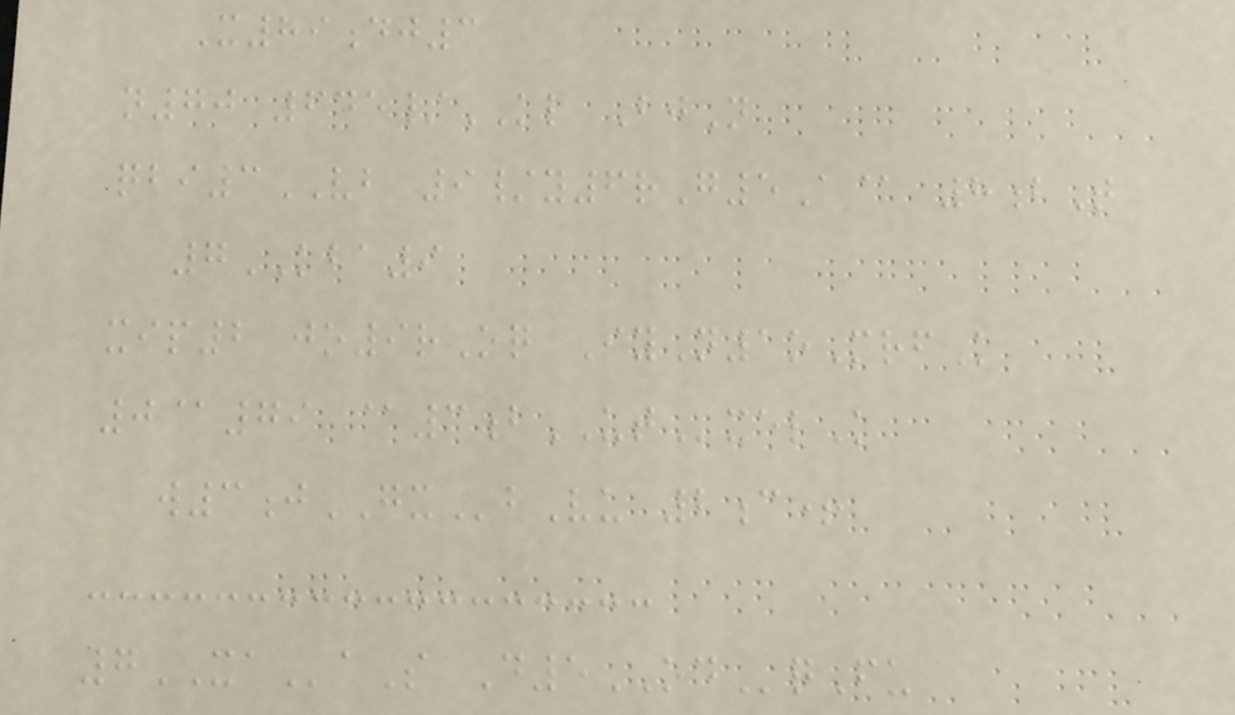X89dj3
n70 645/KL BjN
qbi3VB 9/y6rG5A@ 8bT
7KBA9
xip2 jo9rOq IyN1oMrfK
0@79 @3bUTxelK
w3jGXbVu 2c+
7XAaS D5ODqFu
